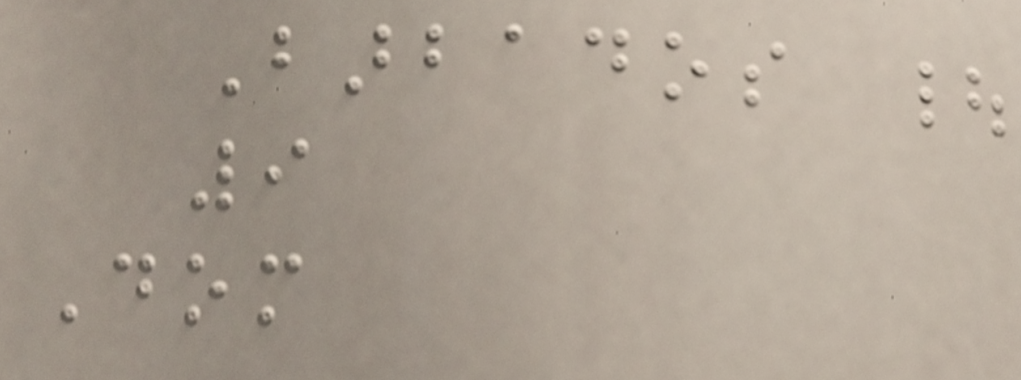Barbados |
9
Dom
